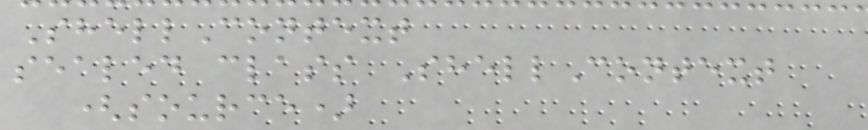ShellContext
sealed class ShellContext
(source)
